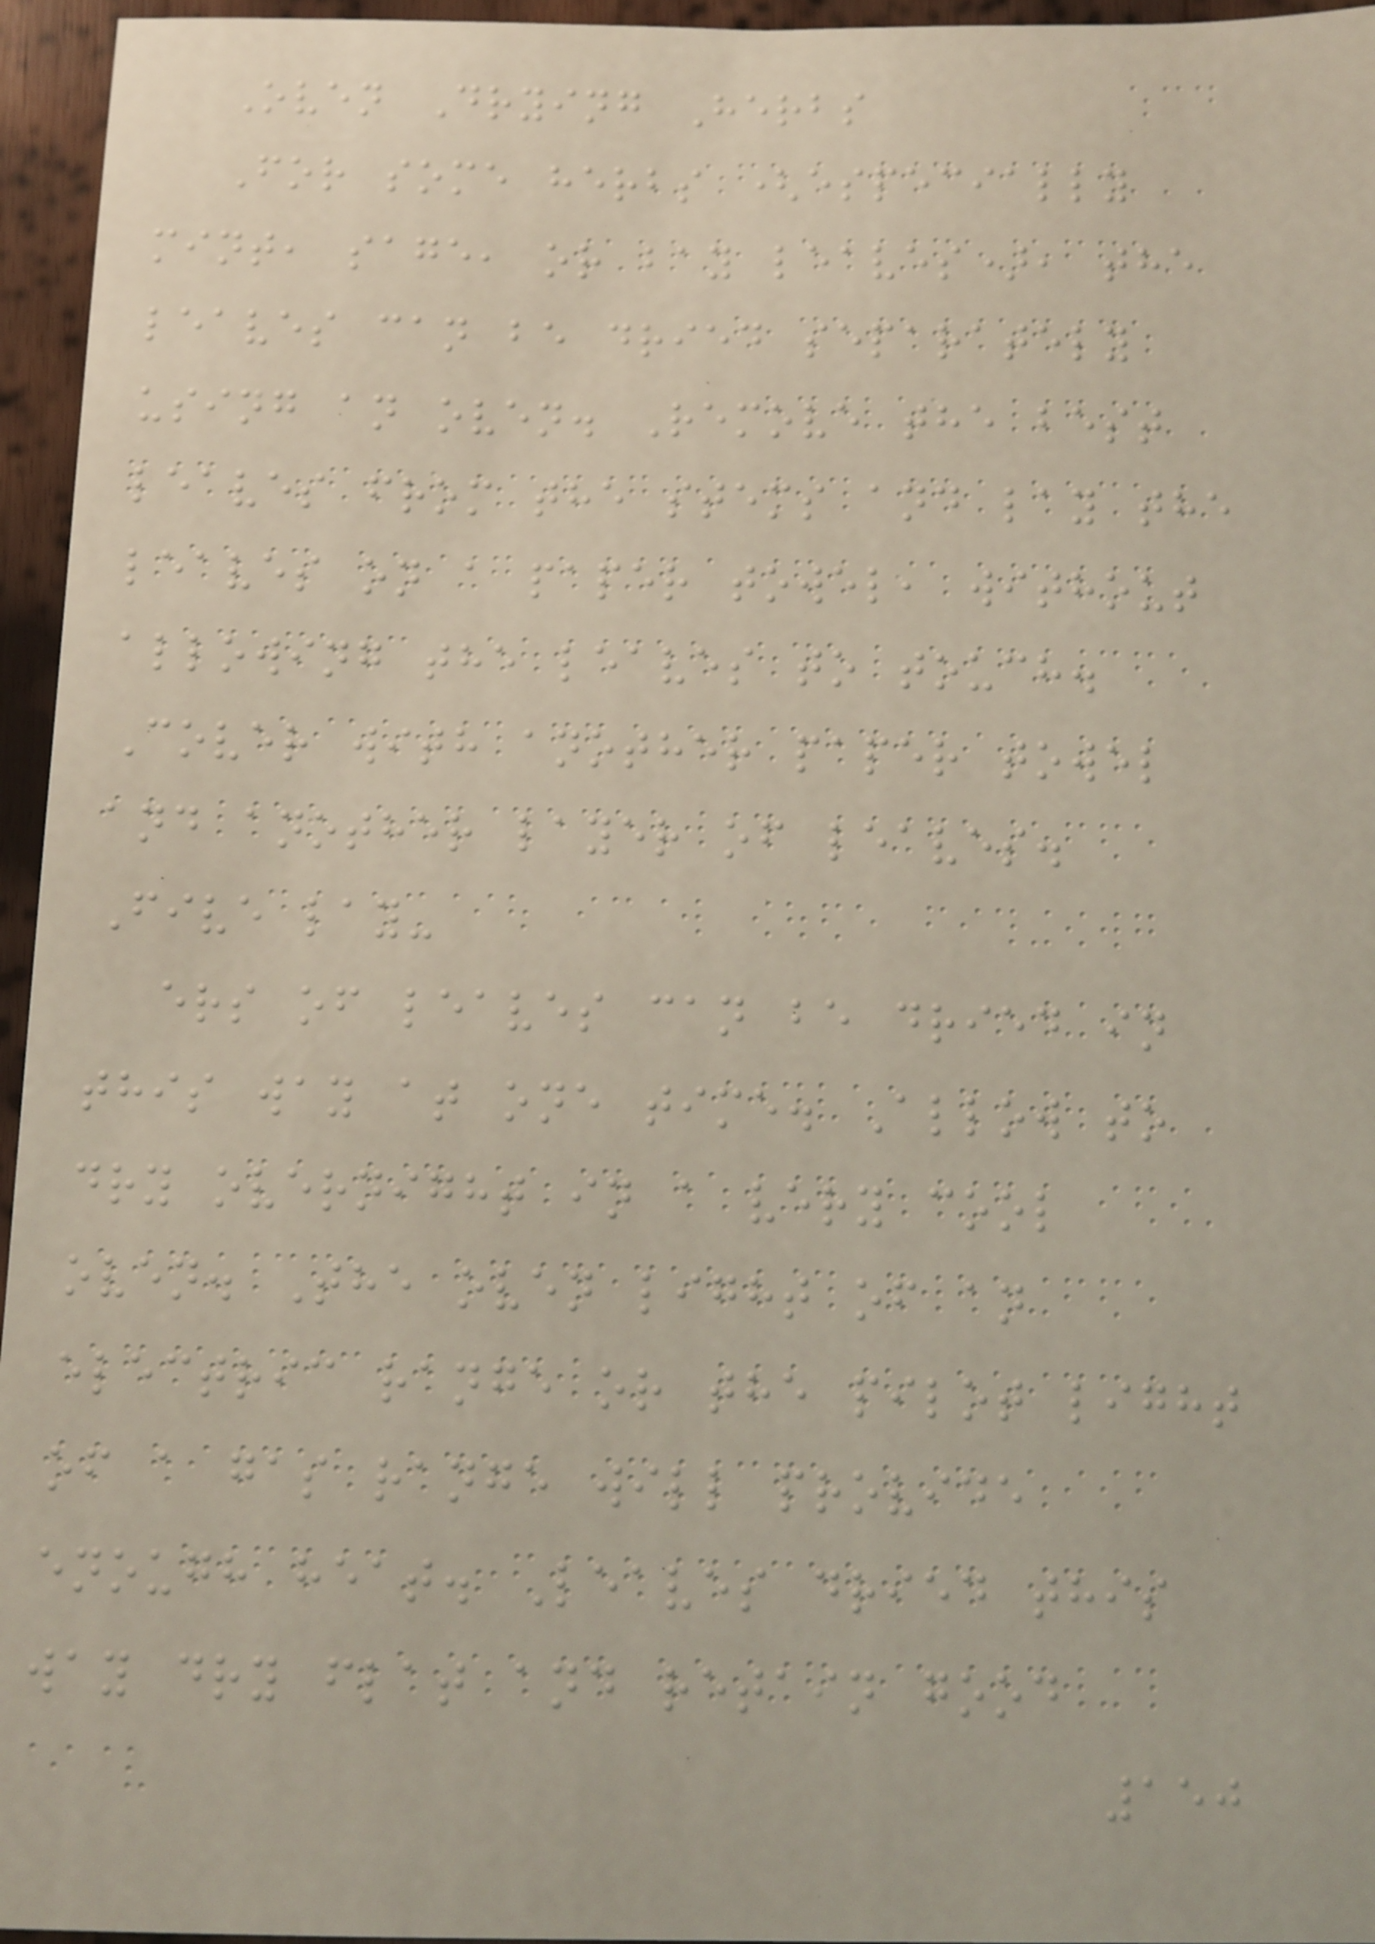Oven Drying Herbs
For some herbs (especially
mint, sage, or bay leaves), the
leaves can be dried separately
using an oven. Remove the best
leaves from the stems and lay the
leaves on a paper towel, without
allowing the leaves to touch.
Cover with another paper towel
and another layer of leaves.
Five lay-
ers of leaves can be dried in
this way at one time. Allow to
dry overnight in a very cool
oven. The oven light of an
electric range or the pilot light
of a gas range will provide
enough heat. Leaves dried this
way dry flat and retain good
150
